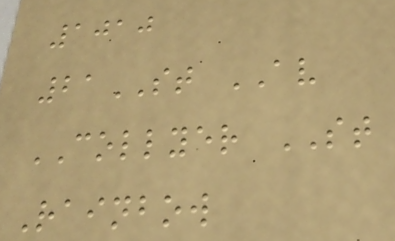1010
21ST AV
COLLYER ST
Rainbow
